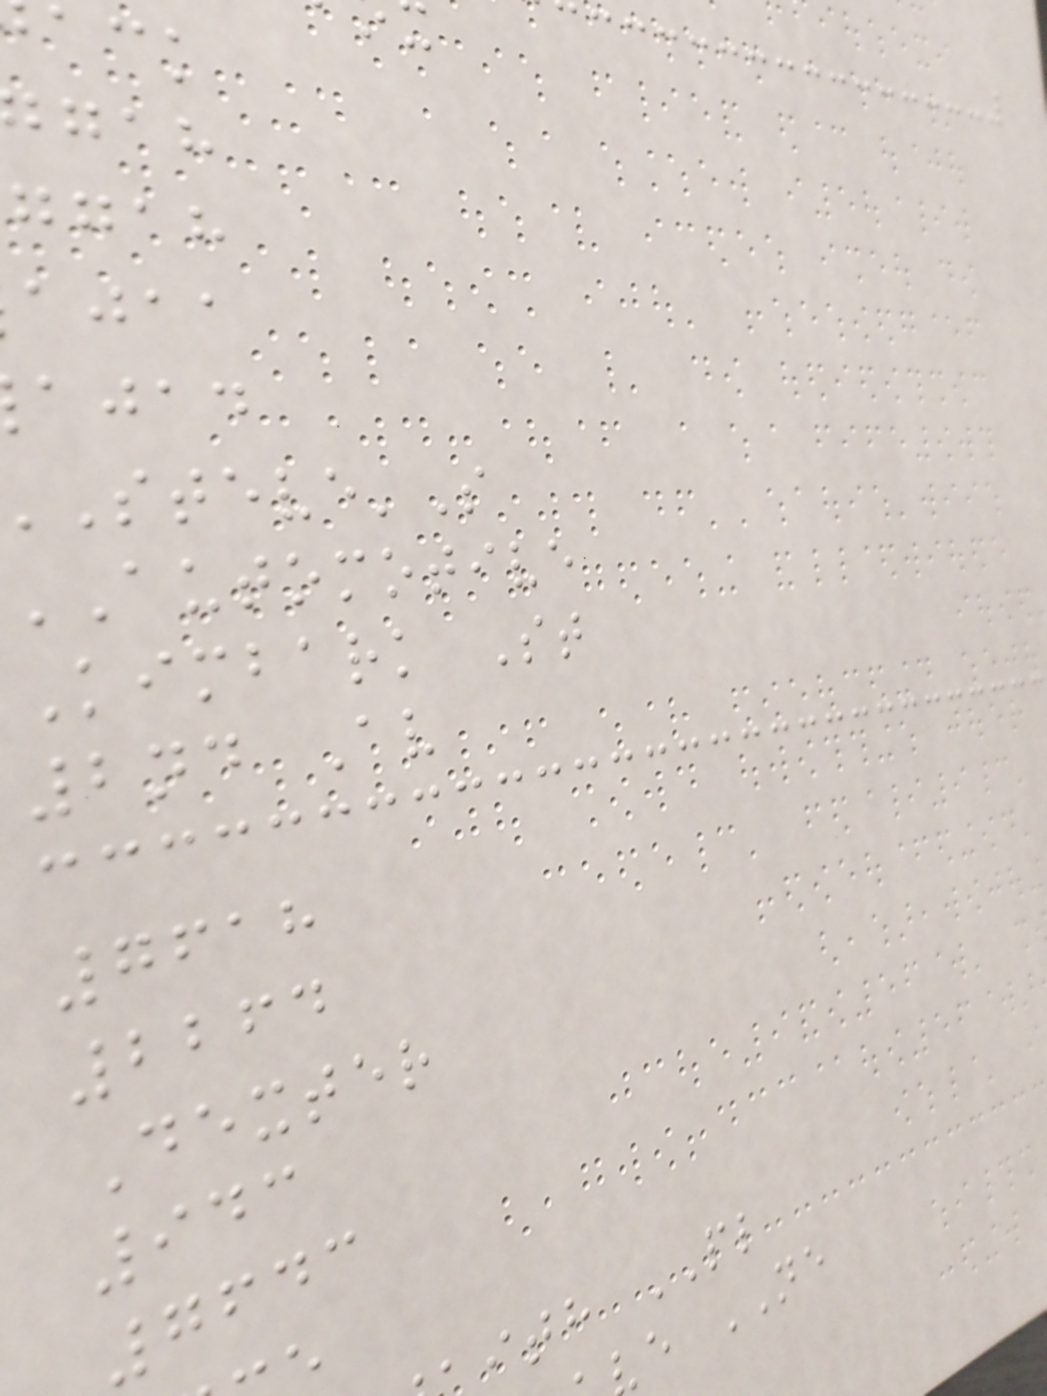ggah
ajaa
ajad
automotive
Kimbark St
2nd Av
7618
2264
Dexter
943
7643
ith PL
e NE
